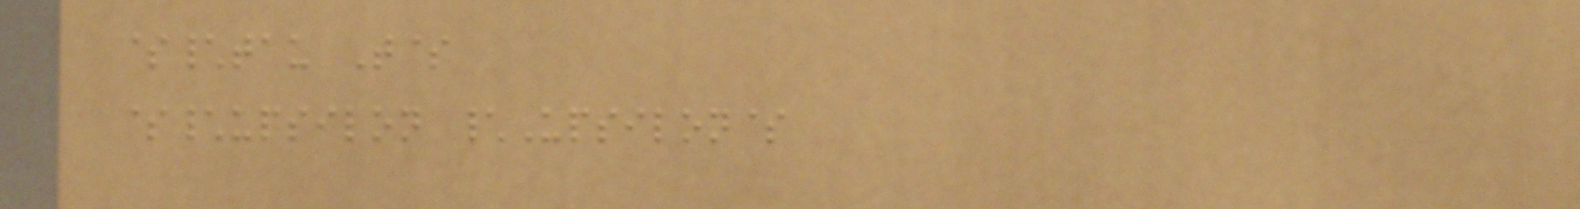$\tau T$
$\upsilon \Upsilon$
